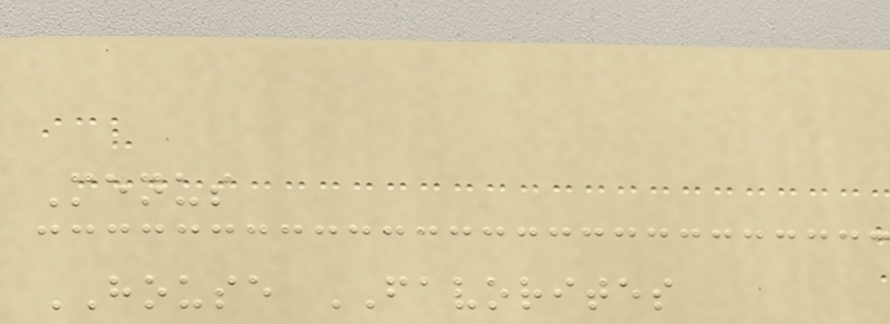Menus
HOUSE FAVORITES
